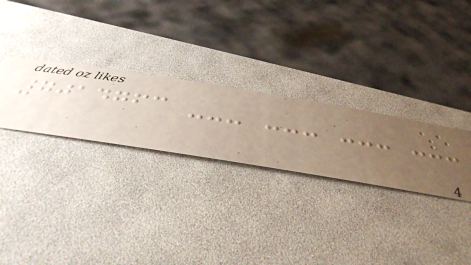7014763 --- --- --- ---
